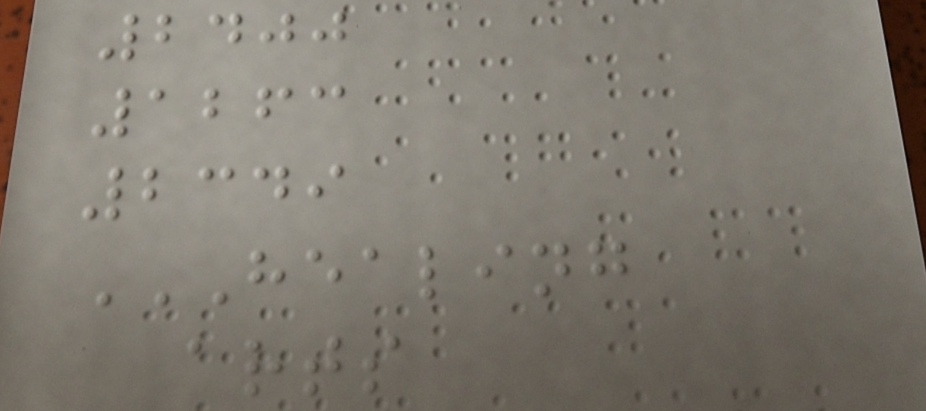2400
1263
2349
HEALING
ARTS
